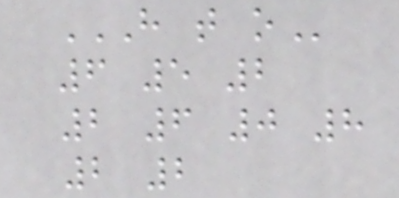H T O
6 5 2
2 6 0 8
2 2
